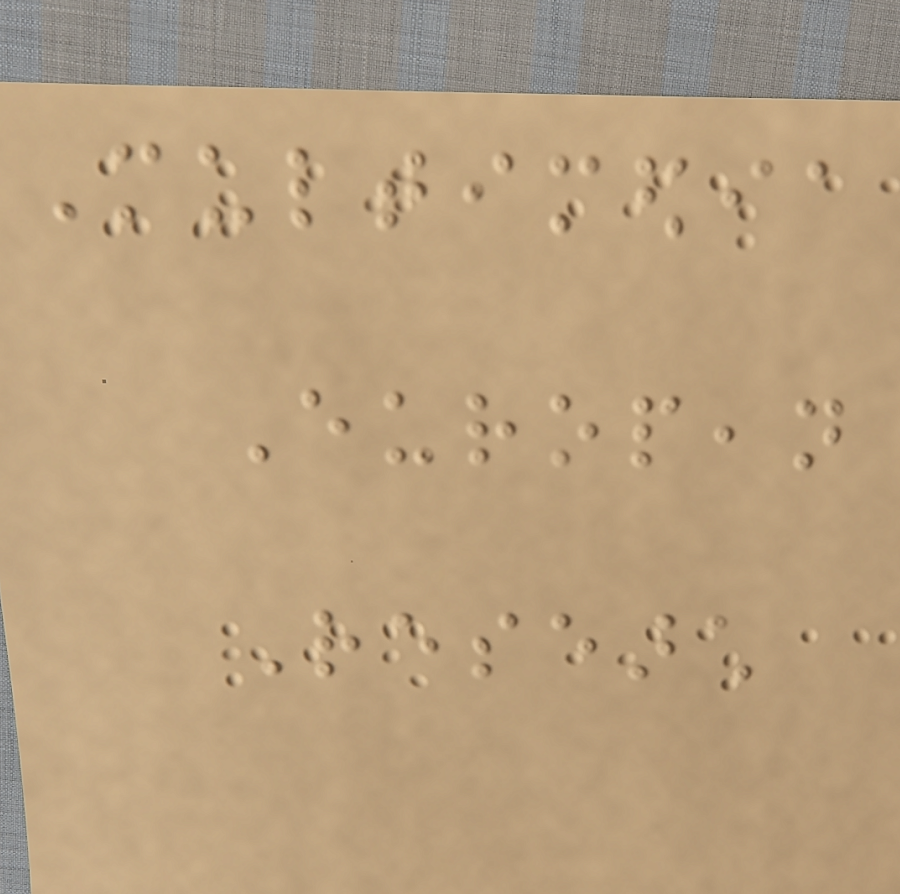Multimedia
European
Research
